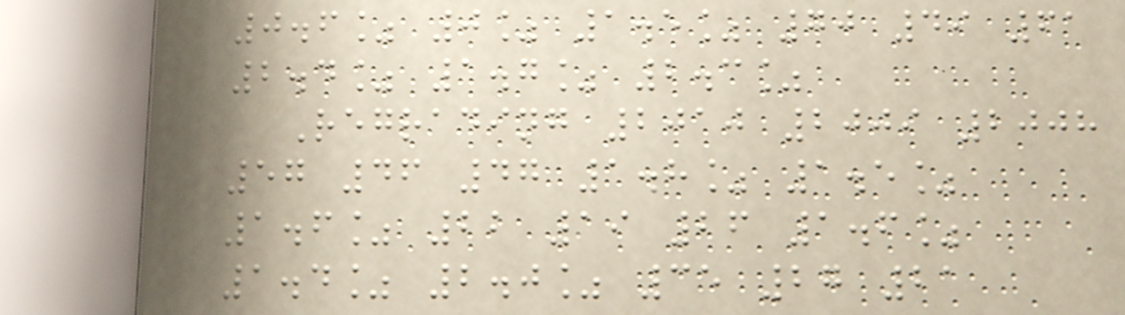0.6% 0% 1.5% 70 49 61
2.4% 1.7% 2.3%
Regrading 2010 2009 2008
57 46 47 1.8% 1.5%
1.6% 22 19 26 1.6%
1.4% 2.0% 35 27 21
